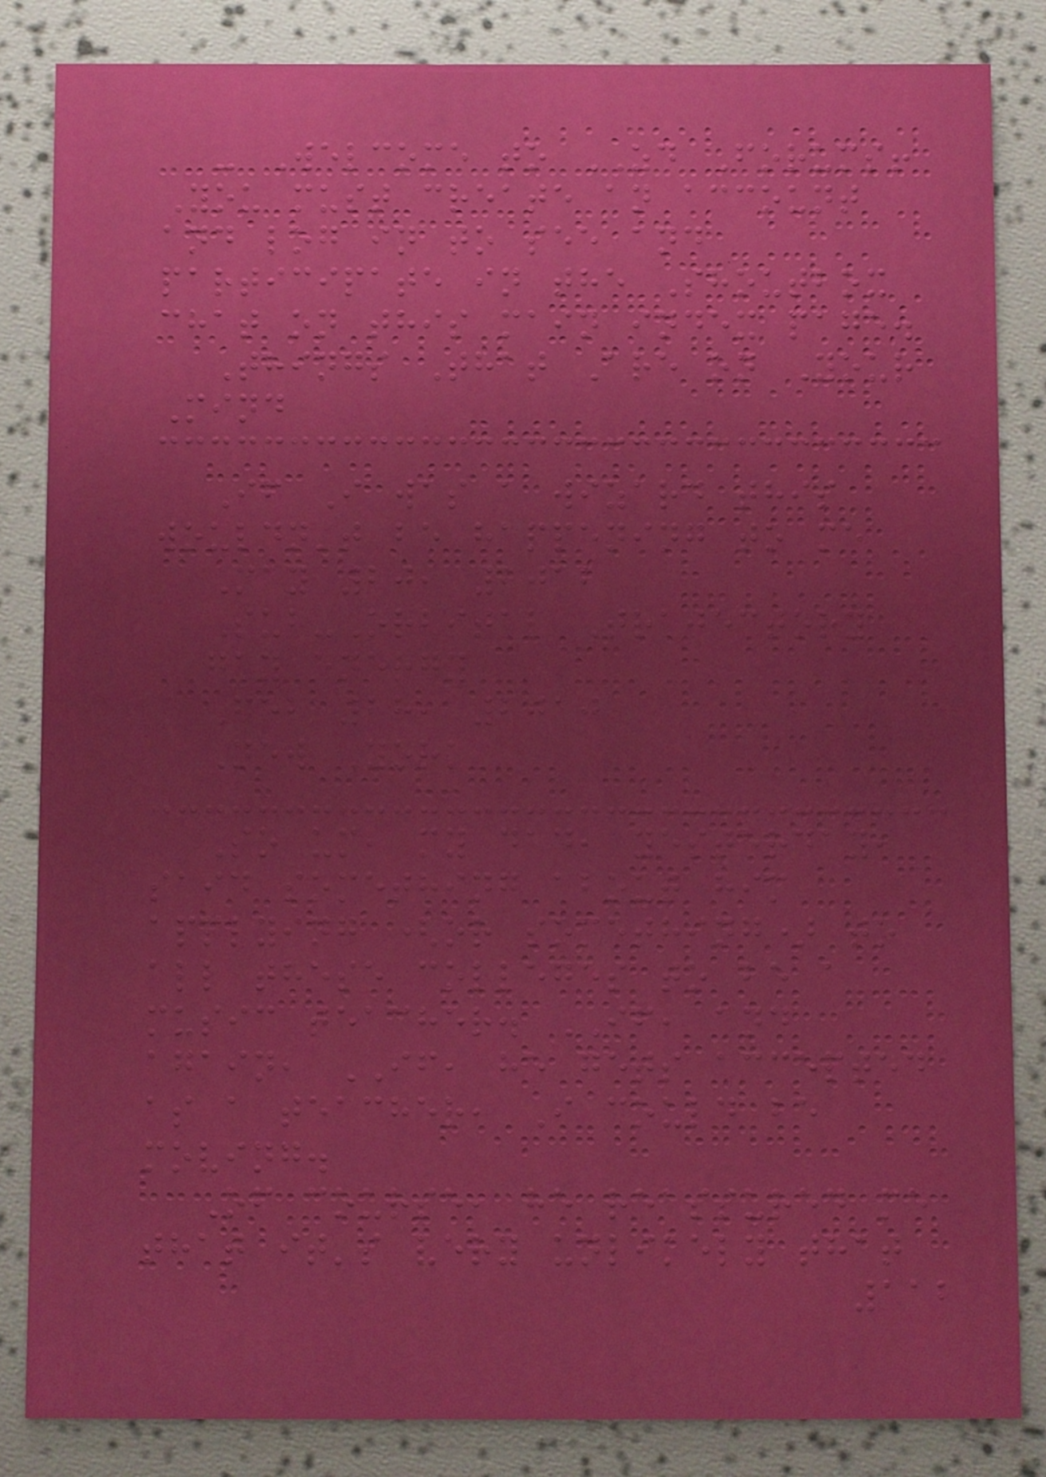- Welcome to ZD Forums!
You must create an account
and log in to see and
participate in the Shoutbox
chat on this main index page.
Things That Are on Your
Mind
If I was a wizard this
wouldn't be happening to me
May 20, 2012
Sub-Orbital Trajectory
gay energy
Feb 28, 2010
New York
So um, my dad, yesterday,
said something about him
applying (or something) to
all these colleges to be a
music teacher. IF, and
again, IF, he gets accepted
as a teacher, I could be
moving.
Of course, he reassured me
that it's very unlikely that
112
